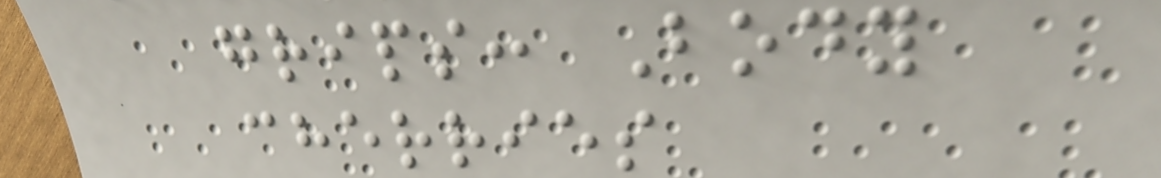grips: Body
cherries
